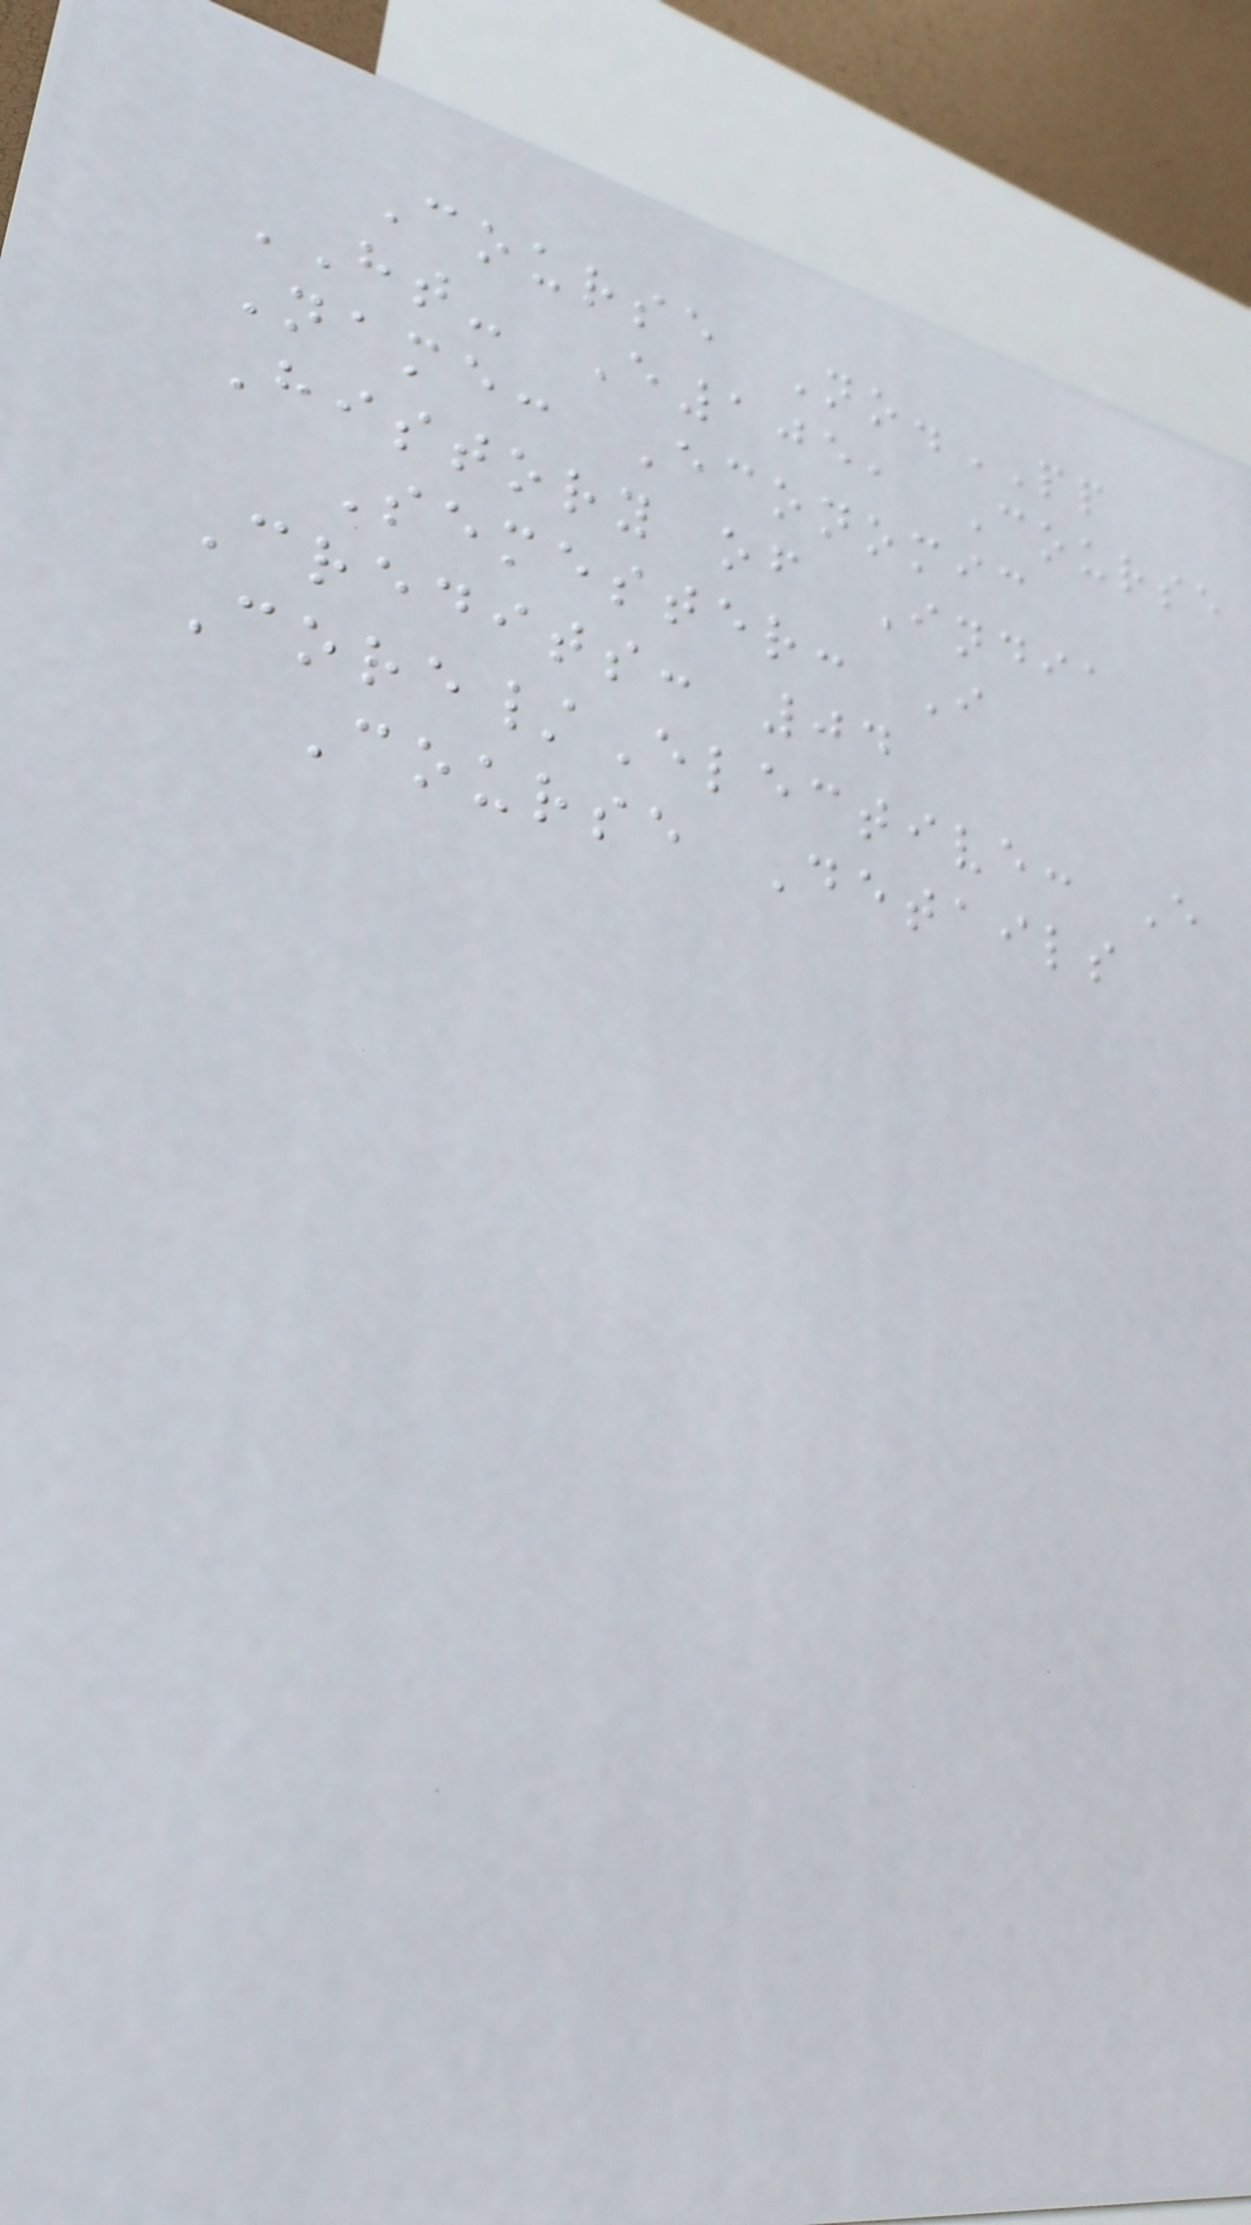Course No.PP
HT- E105, Course
Name: Economic
History of India
Semester: I
Credits: 04
Core/Elective: E
Course Details
